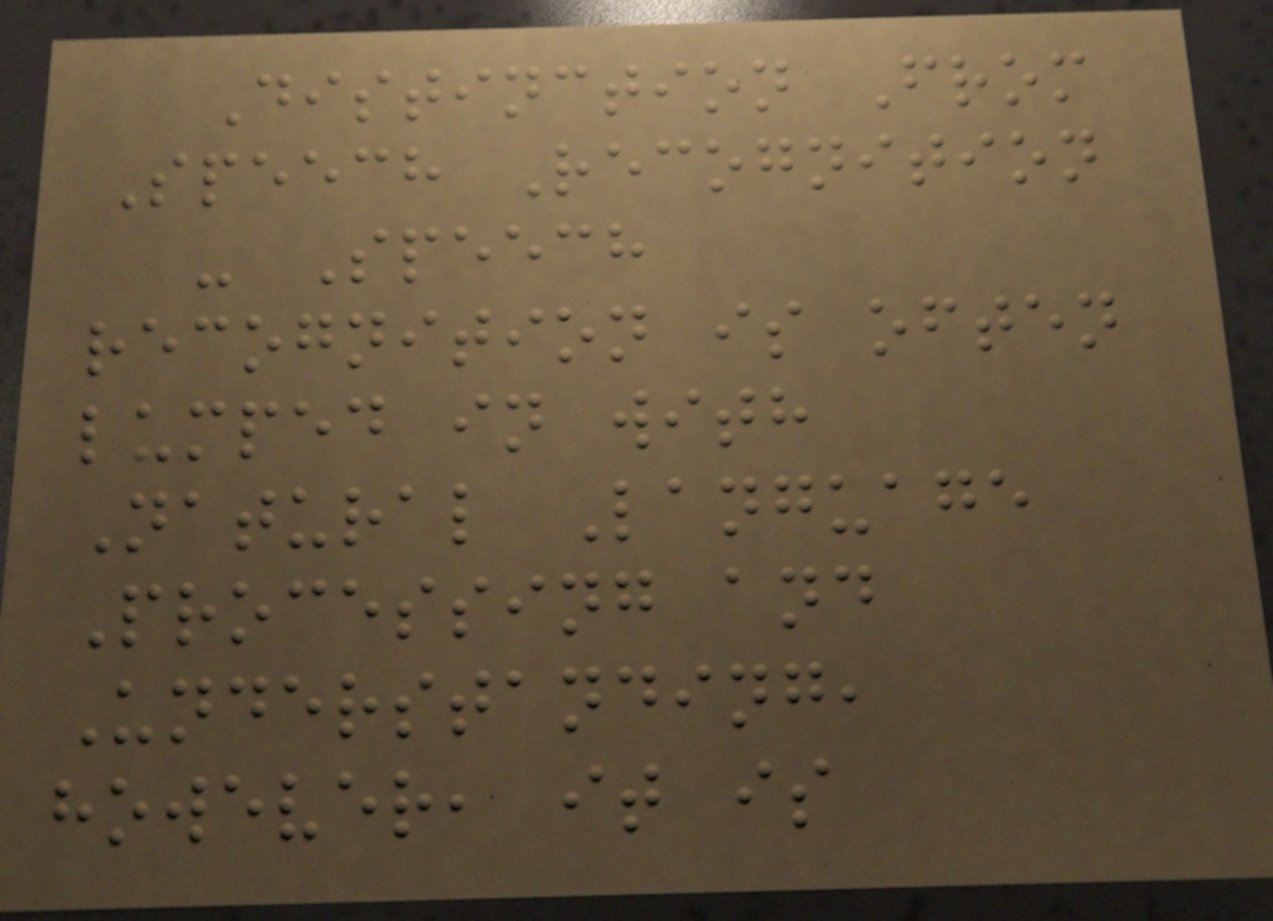Distinction From
Speech Recognition
- Speech
recognition is often
lumped in with
Natural Language
Processing and
Understanding,
however, it is
